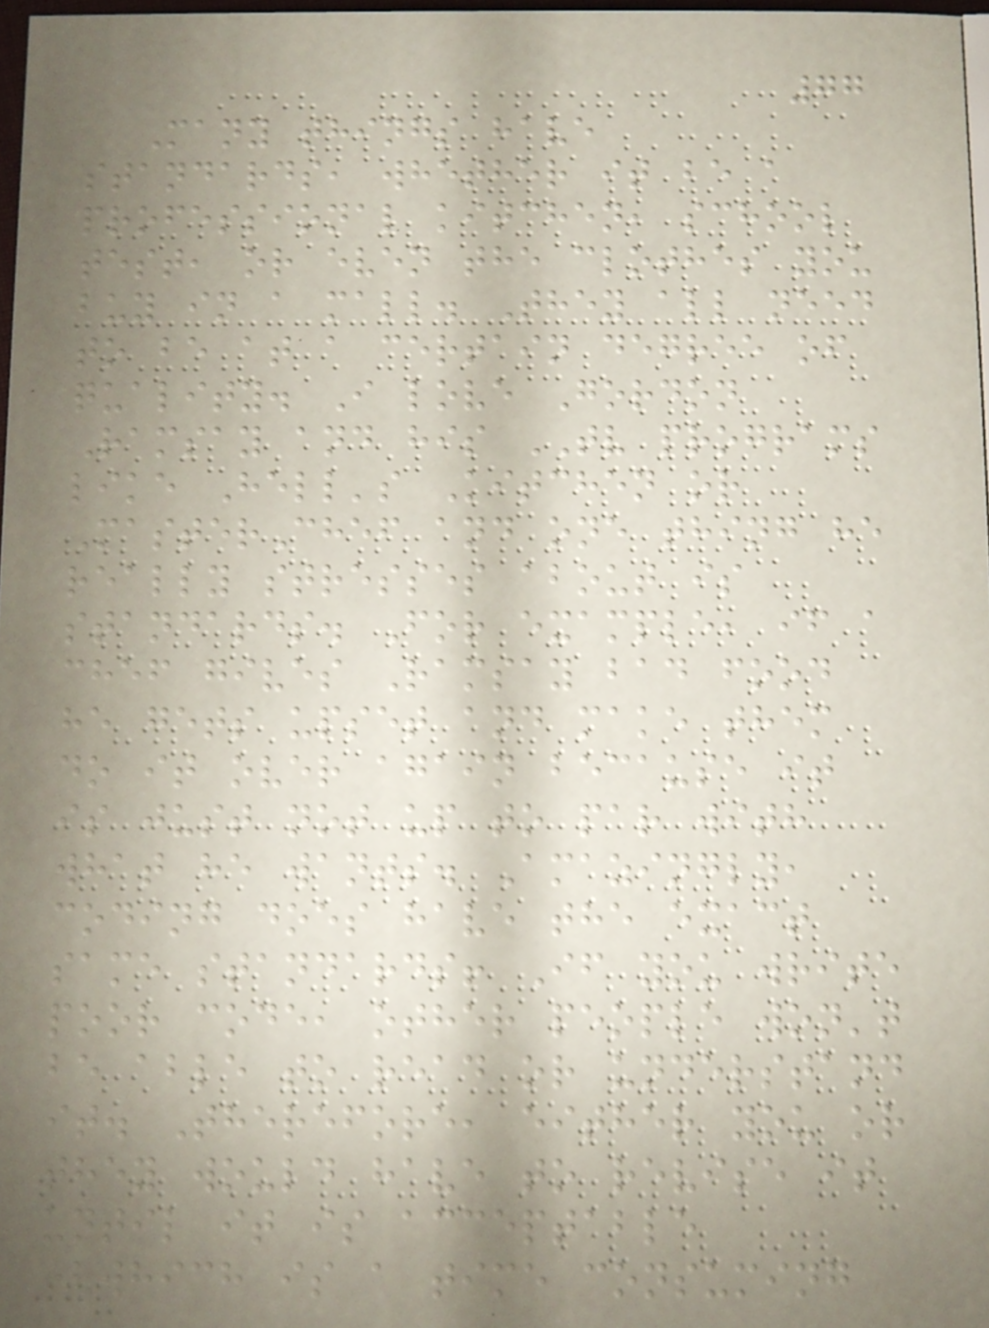77
Many things have
standards, whether it be a
professional kitchen, school
test, or even the clothes you
buy in a mall. They all need
to be at a certain degree of
quality. I love Gordon
Ramsay and his TV programs
like Hell's Kitchen or
MasterChef and one thing he
really stresses about is
standards. For example, if a
chef gives Ramsay bad food
he gets upset and make them
do it over again because it
is just not up to par with
what he wants. Amazingly,
coding does have the exact
same standards! If you write
poor code, other people won't
be able to read or understand
it. Therefore, either you or
they would have to revise it
until it is acceptable
(which is a time consuming
